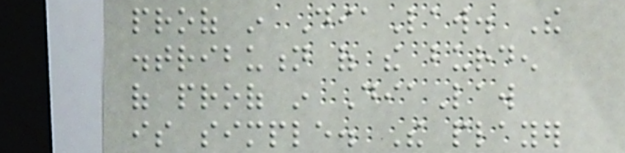proof in DiaLaw. The
distribution of the burden
of proof in DiaLaw
is simple. The player
